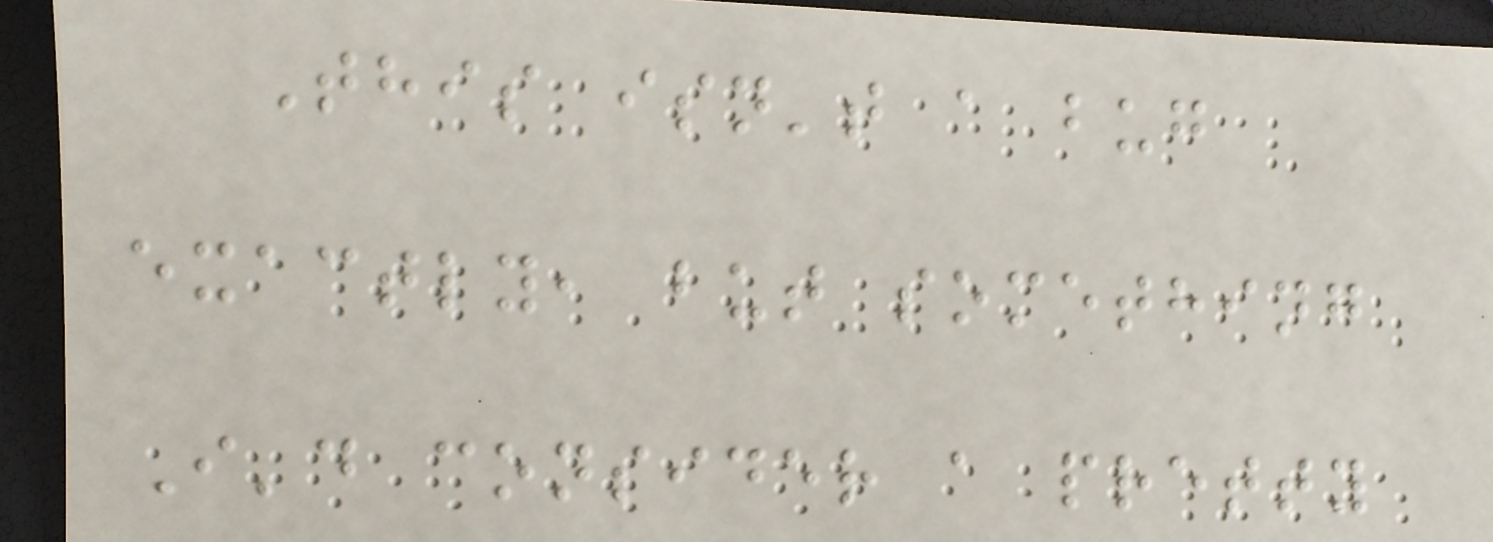This isn't a bug
exactly, but something
I'd consider a pretty
